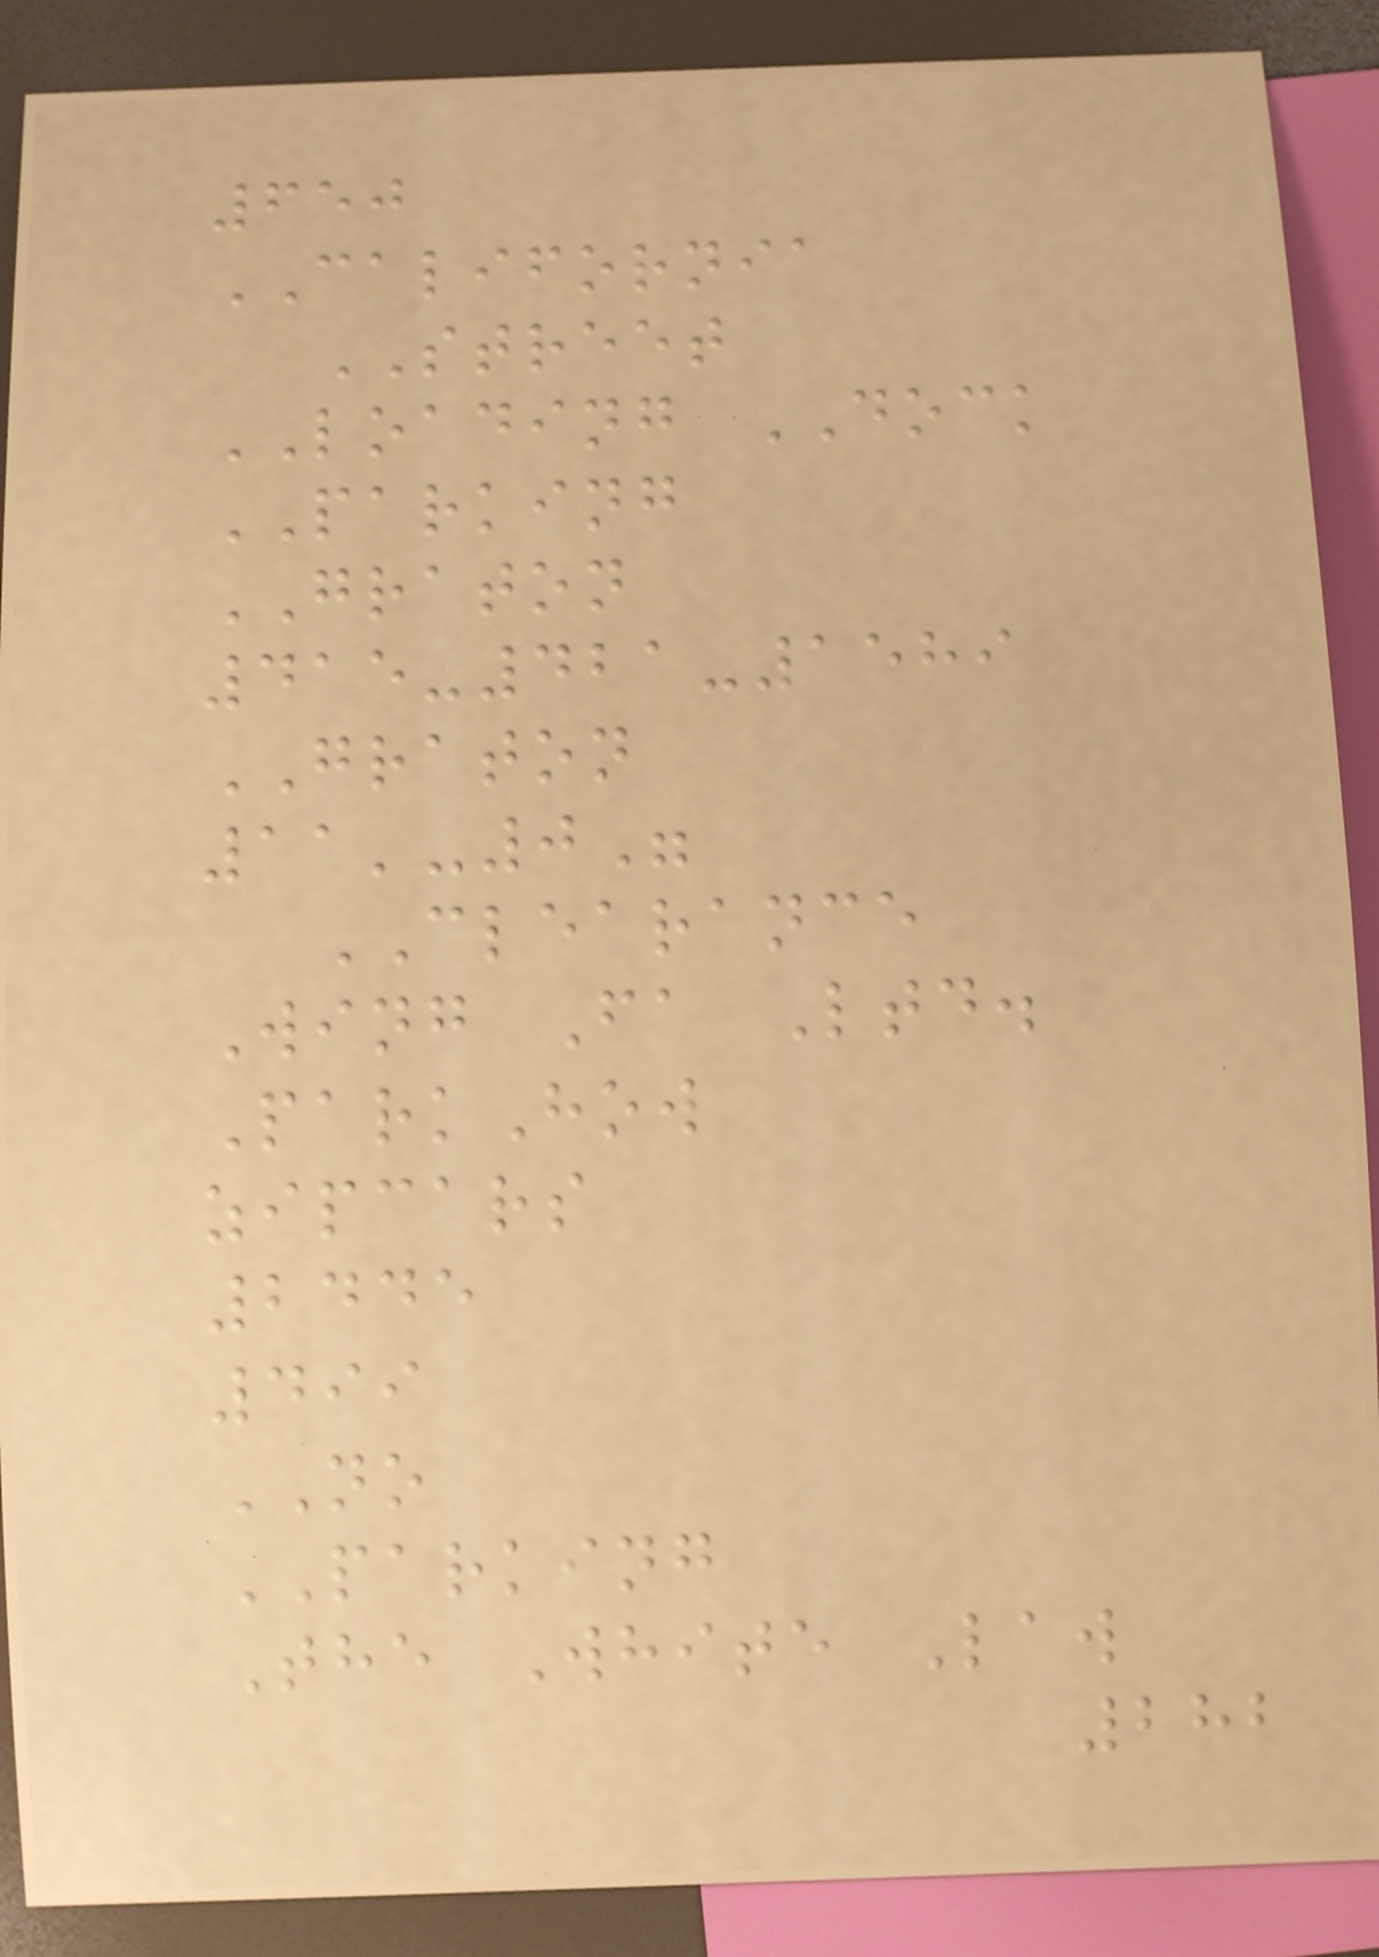650
CALIFORNIA
STREET
LOADING DOCK
PARKING
GRATON
415-421-1589
GRATON
11'-0"
CLEARANCE
Wing Fa Ltd.
ParkHow
zipcars
2445
499
NO
PARKING
The White Law
282
